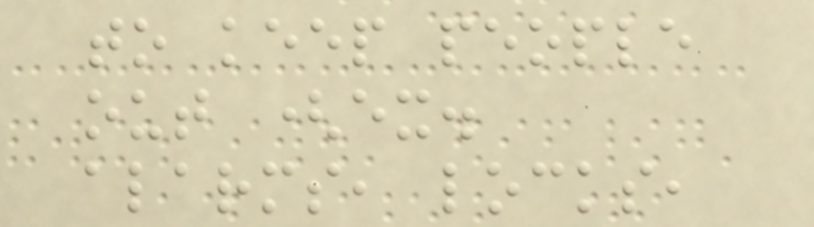to keep people
out (ex.
alarms, locks,
